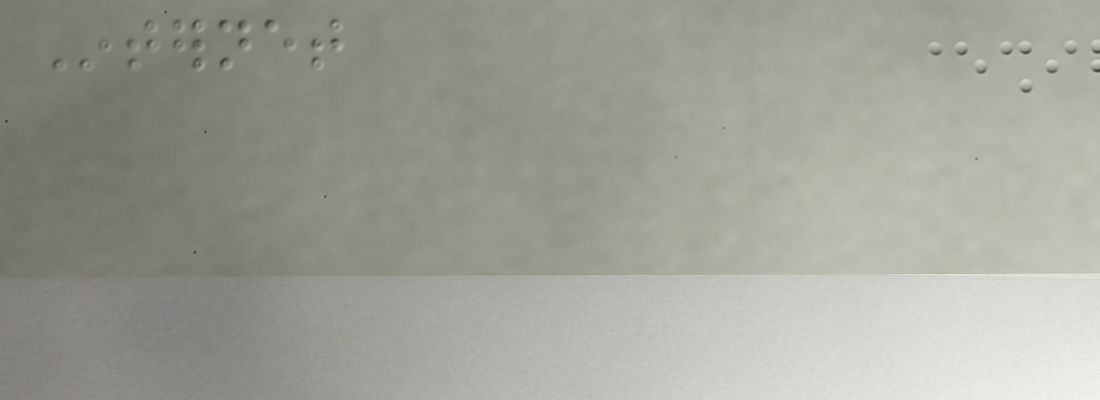Internet
